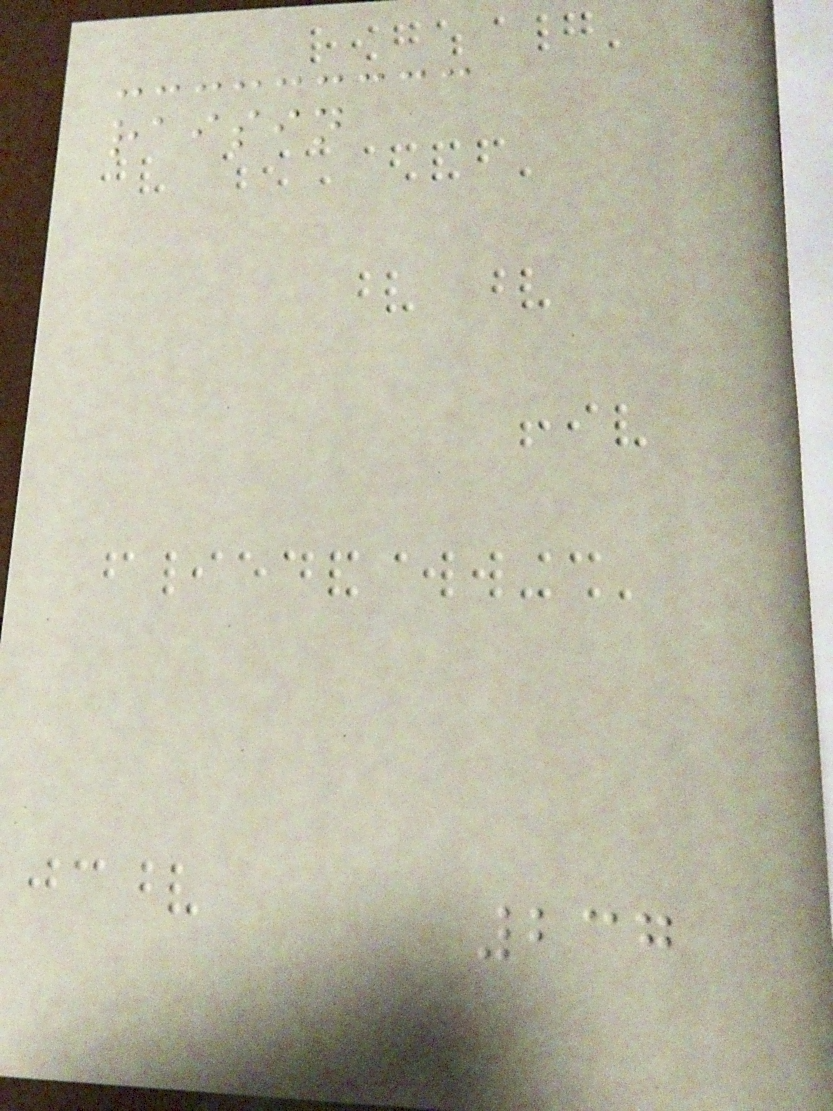raisin
237
